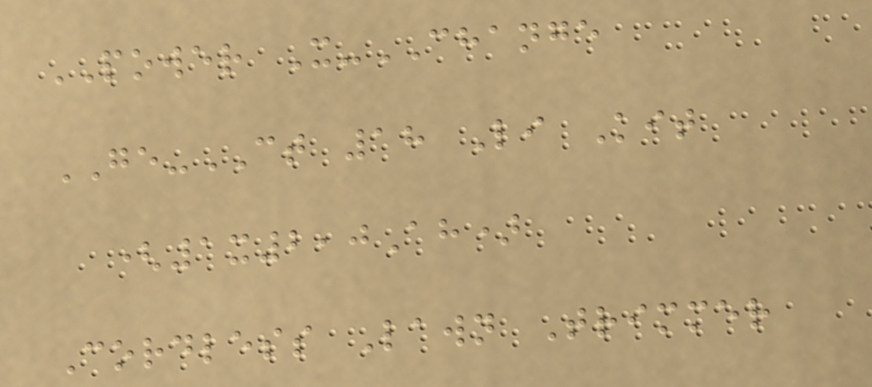POWER X-CHANGE
GE-CT 18 Li Kit
(1x2,0Ah)
Cordless Lawn Trimmer
